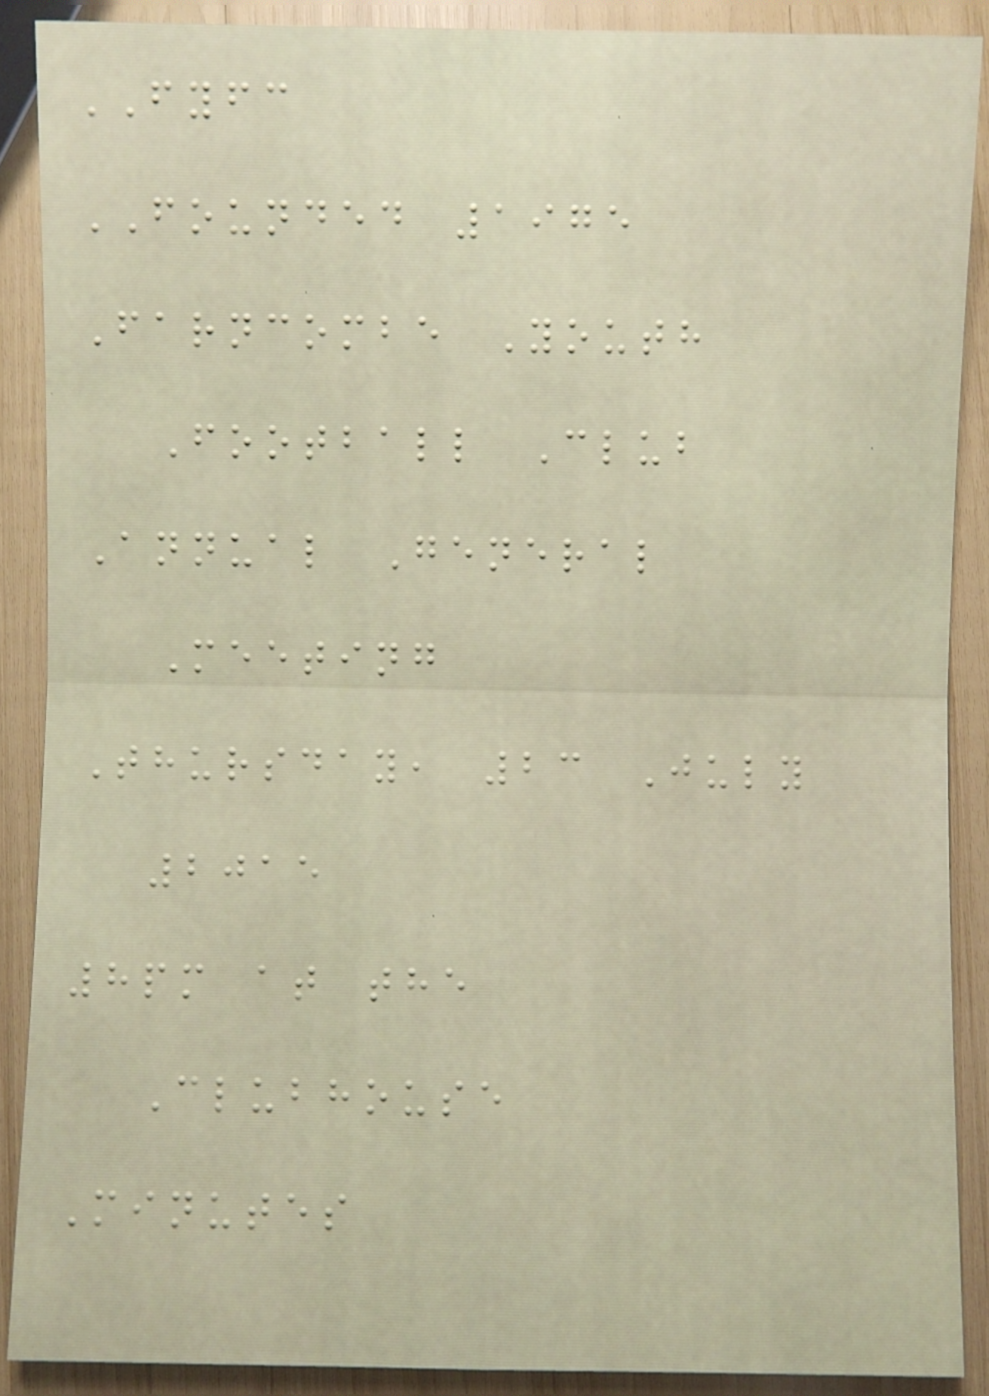FYFC
FOUNDED 1975
Farncombe Youth
Football Club
Annual General
Meeting
Thursday, 23 July
2015
8pm at the
Clubhouse
Minutes
